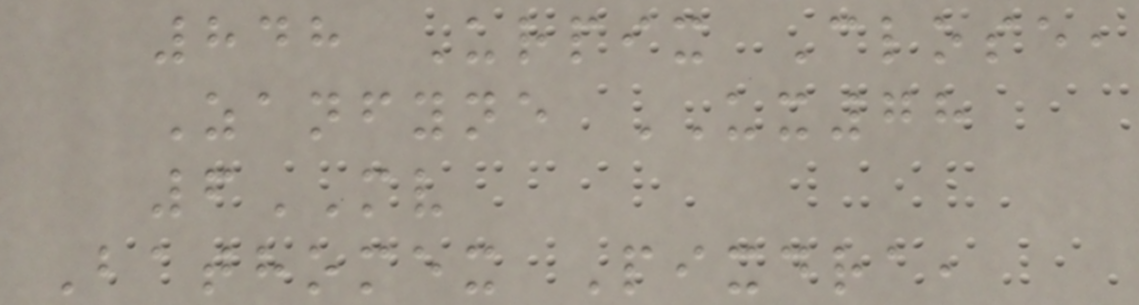848 Urpix Close,
Zanfyne UX78
6MV
Bathomex Pixdra,
